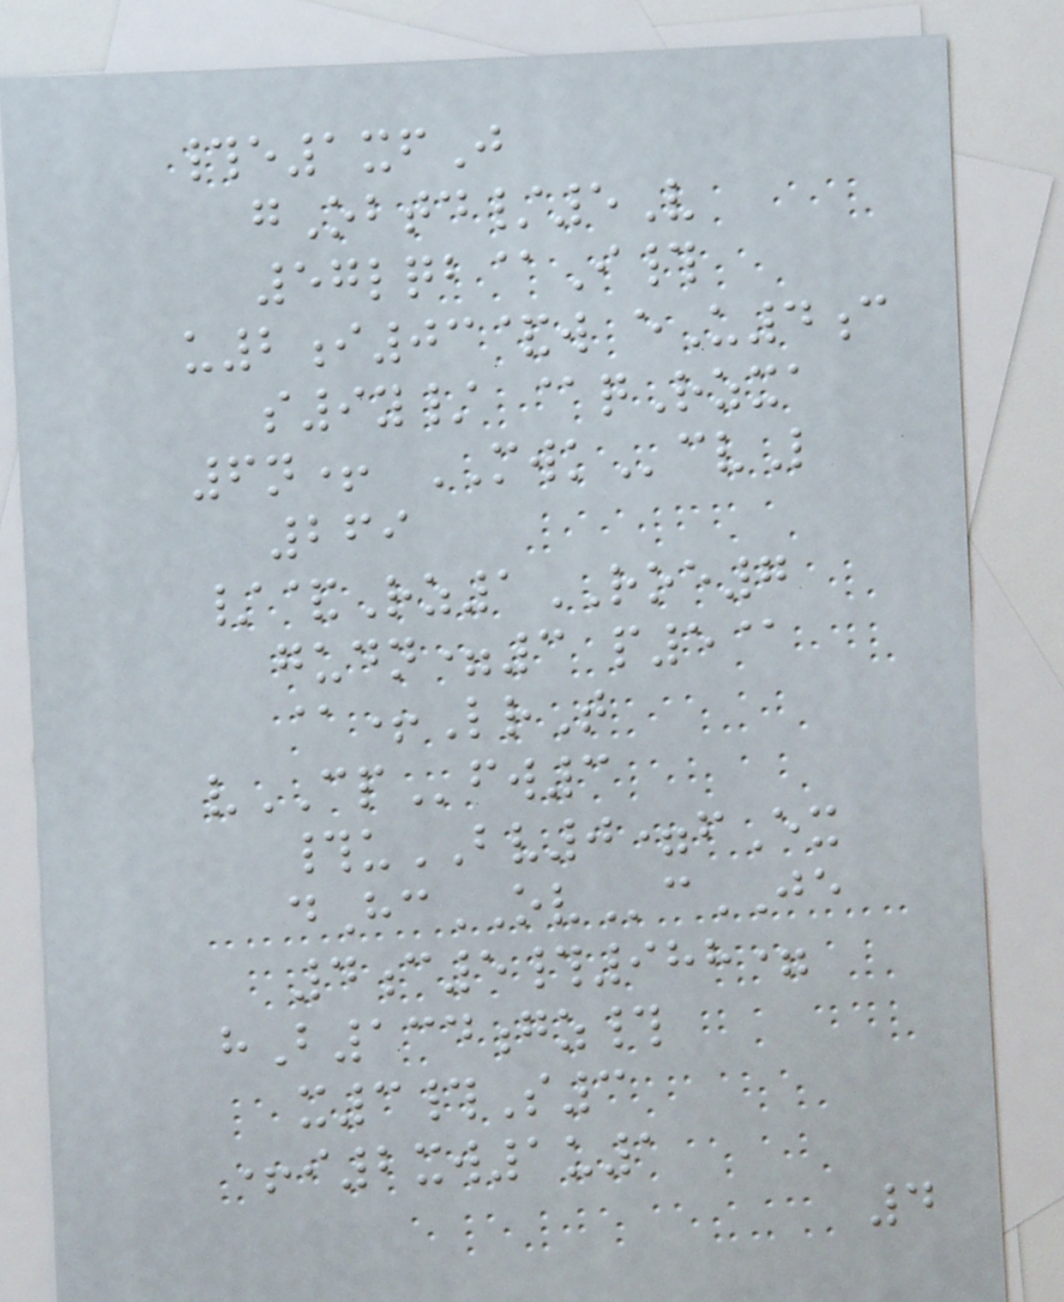#e1xfJ
gObtd/5V
57lqb@I#
u2i03&w eU4c
s9y/ @qRzxa
6n+ MWKcvL
269
/&Rz1ROE7
gudn=3 p5@
@+LrT
vCPfw3
#uBV0=fEx
dHcOVcJE
4c5#988=
hB134gz#
x3#S3
+i2xw1u1
4
